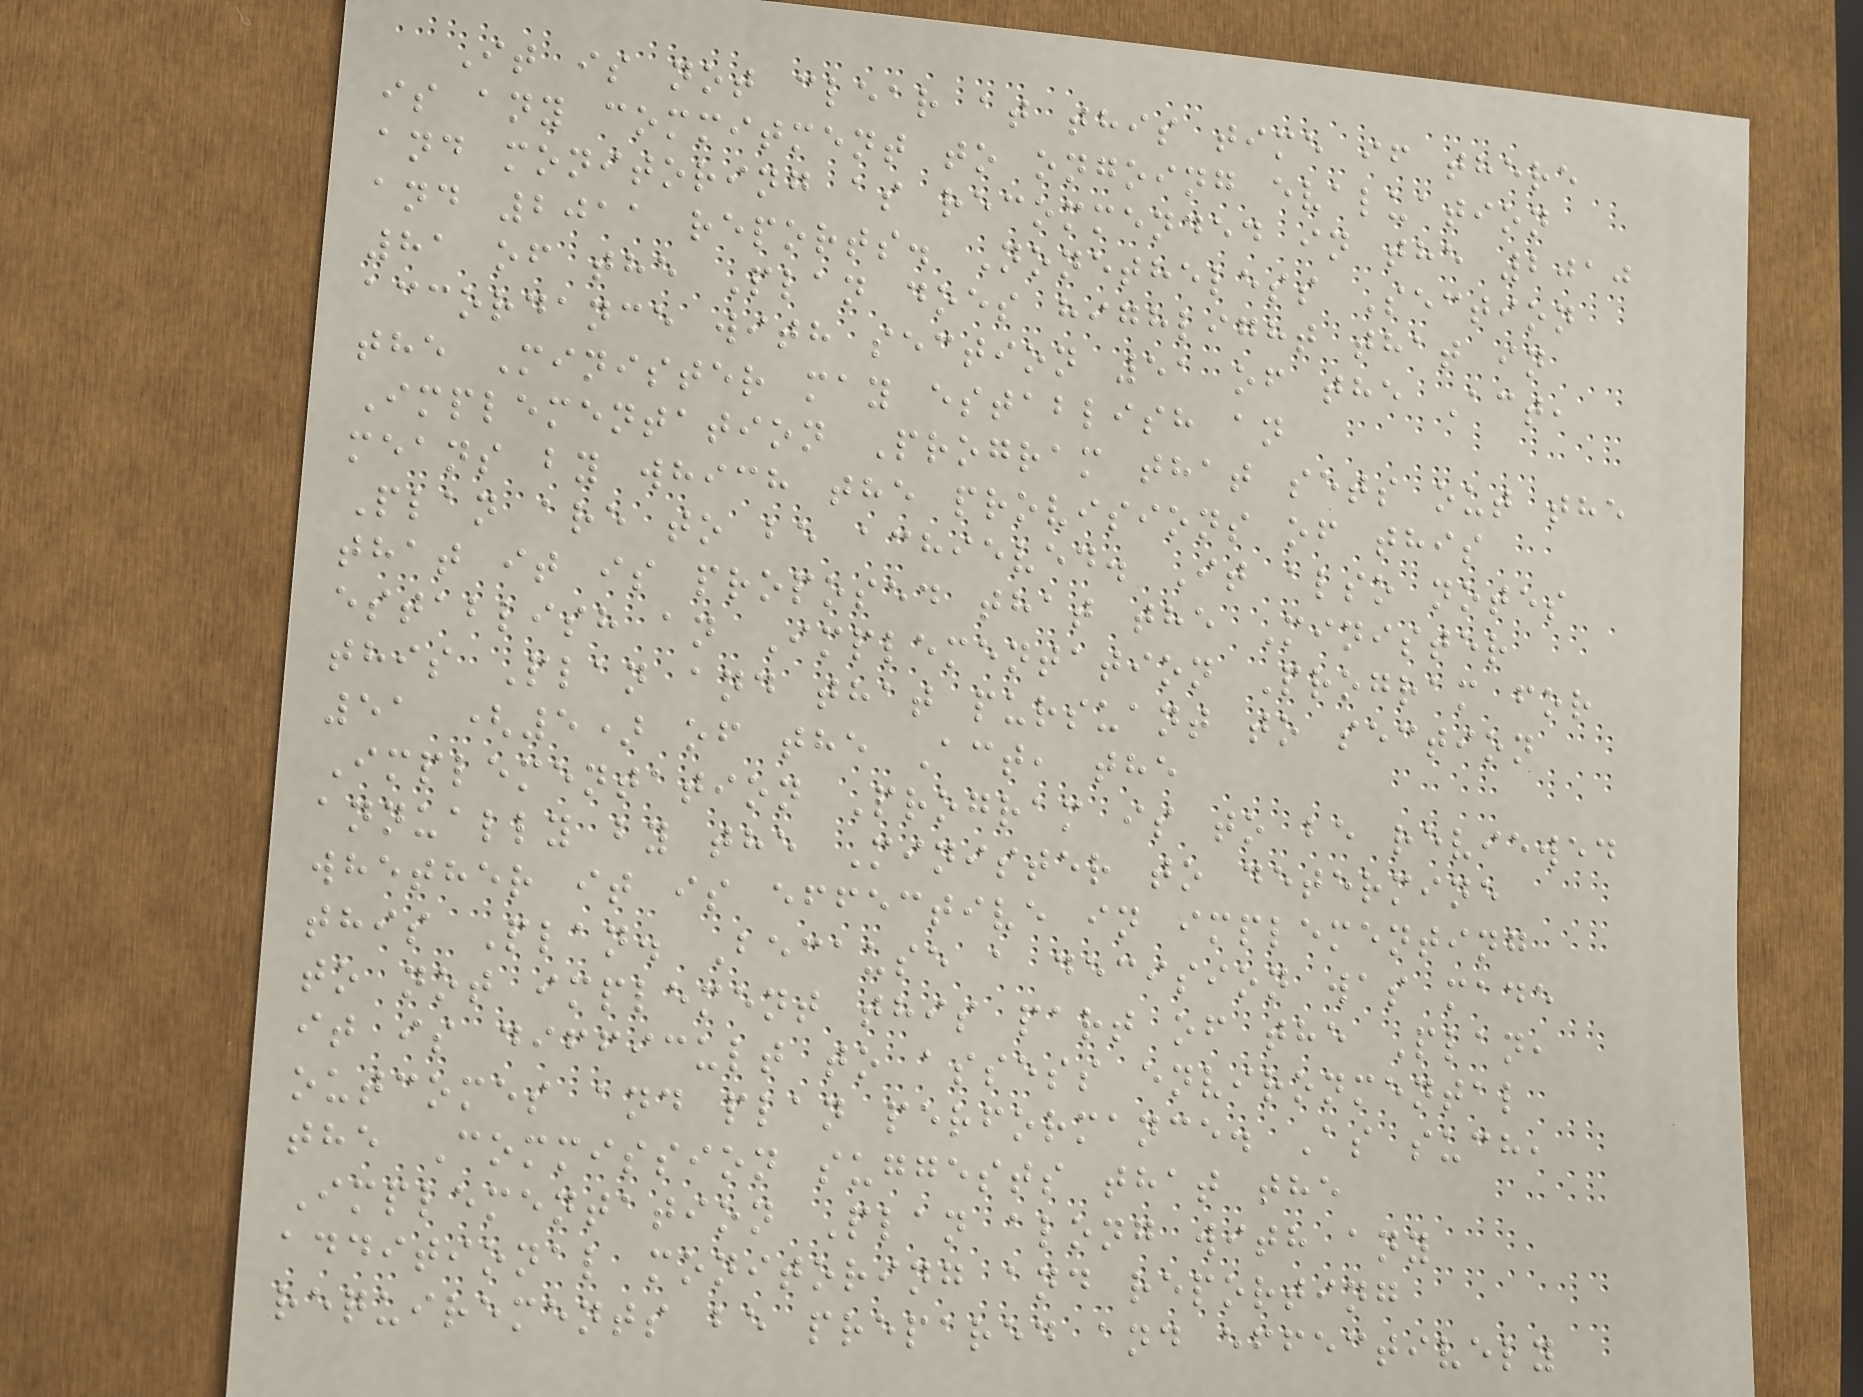It is not clear at this time if there
is any commitment to ongoing evaluation
and monitoring as recommended in the 2010
and 2011 reports. Nonetheless Section
81 of the Plan does highlight that in
accordance with section 51 of the Act,
the Minister may establish an
Implementation Program that sets out the
means by which the provisions of this
Plan are to be achieved. It also notes
that it is proposed that the Minister
establish an Implementation Program for
this Plan and that pursuant to section
51 (5) of the Act, the
Implementation Program is to be reviewed
annually by the Minister to determine
whether it is effective in implementing
this Plan. Because a decision was made
to not implement this part of the Plan,
it is difficult to assess environmental
outcomes and plan performance. As such,
the Commission suggests that the
Implementation Plan along with any
additional monitoring and reporting
requirements be prepared and effectively
